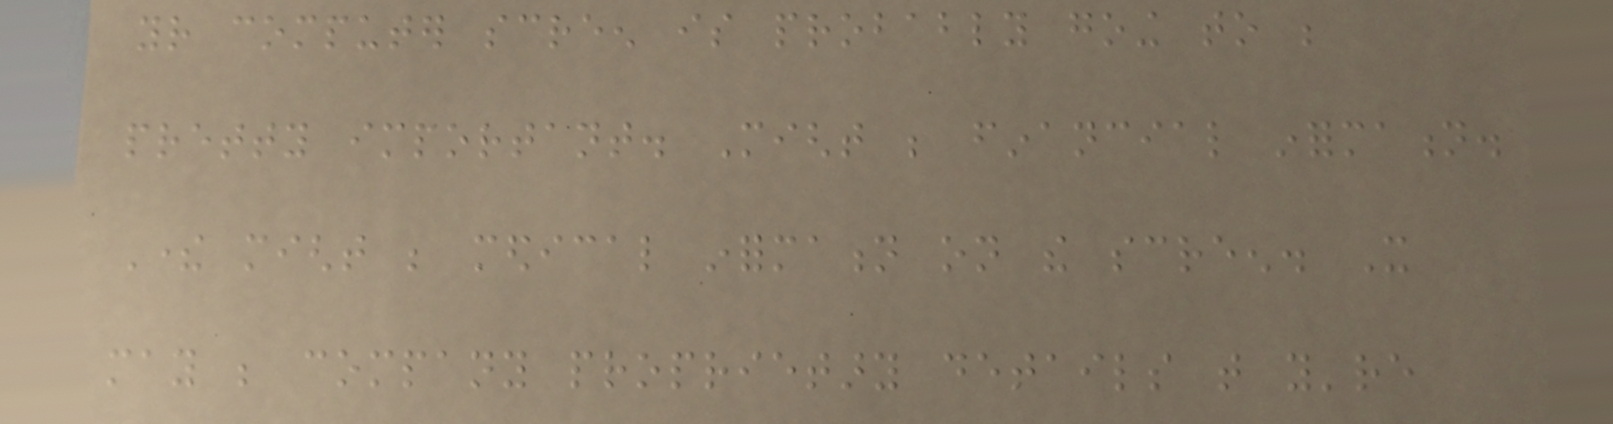your computer screen is probably going to be
pretty important. Might be financial information.
There might be medical information on the screen. It
may be company proprietary details that you're
